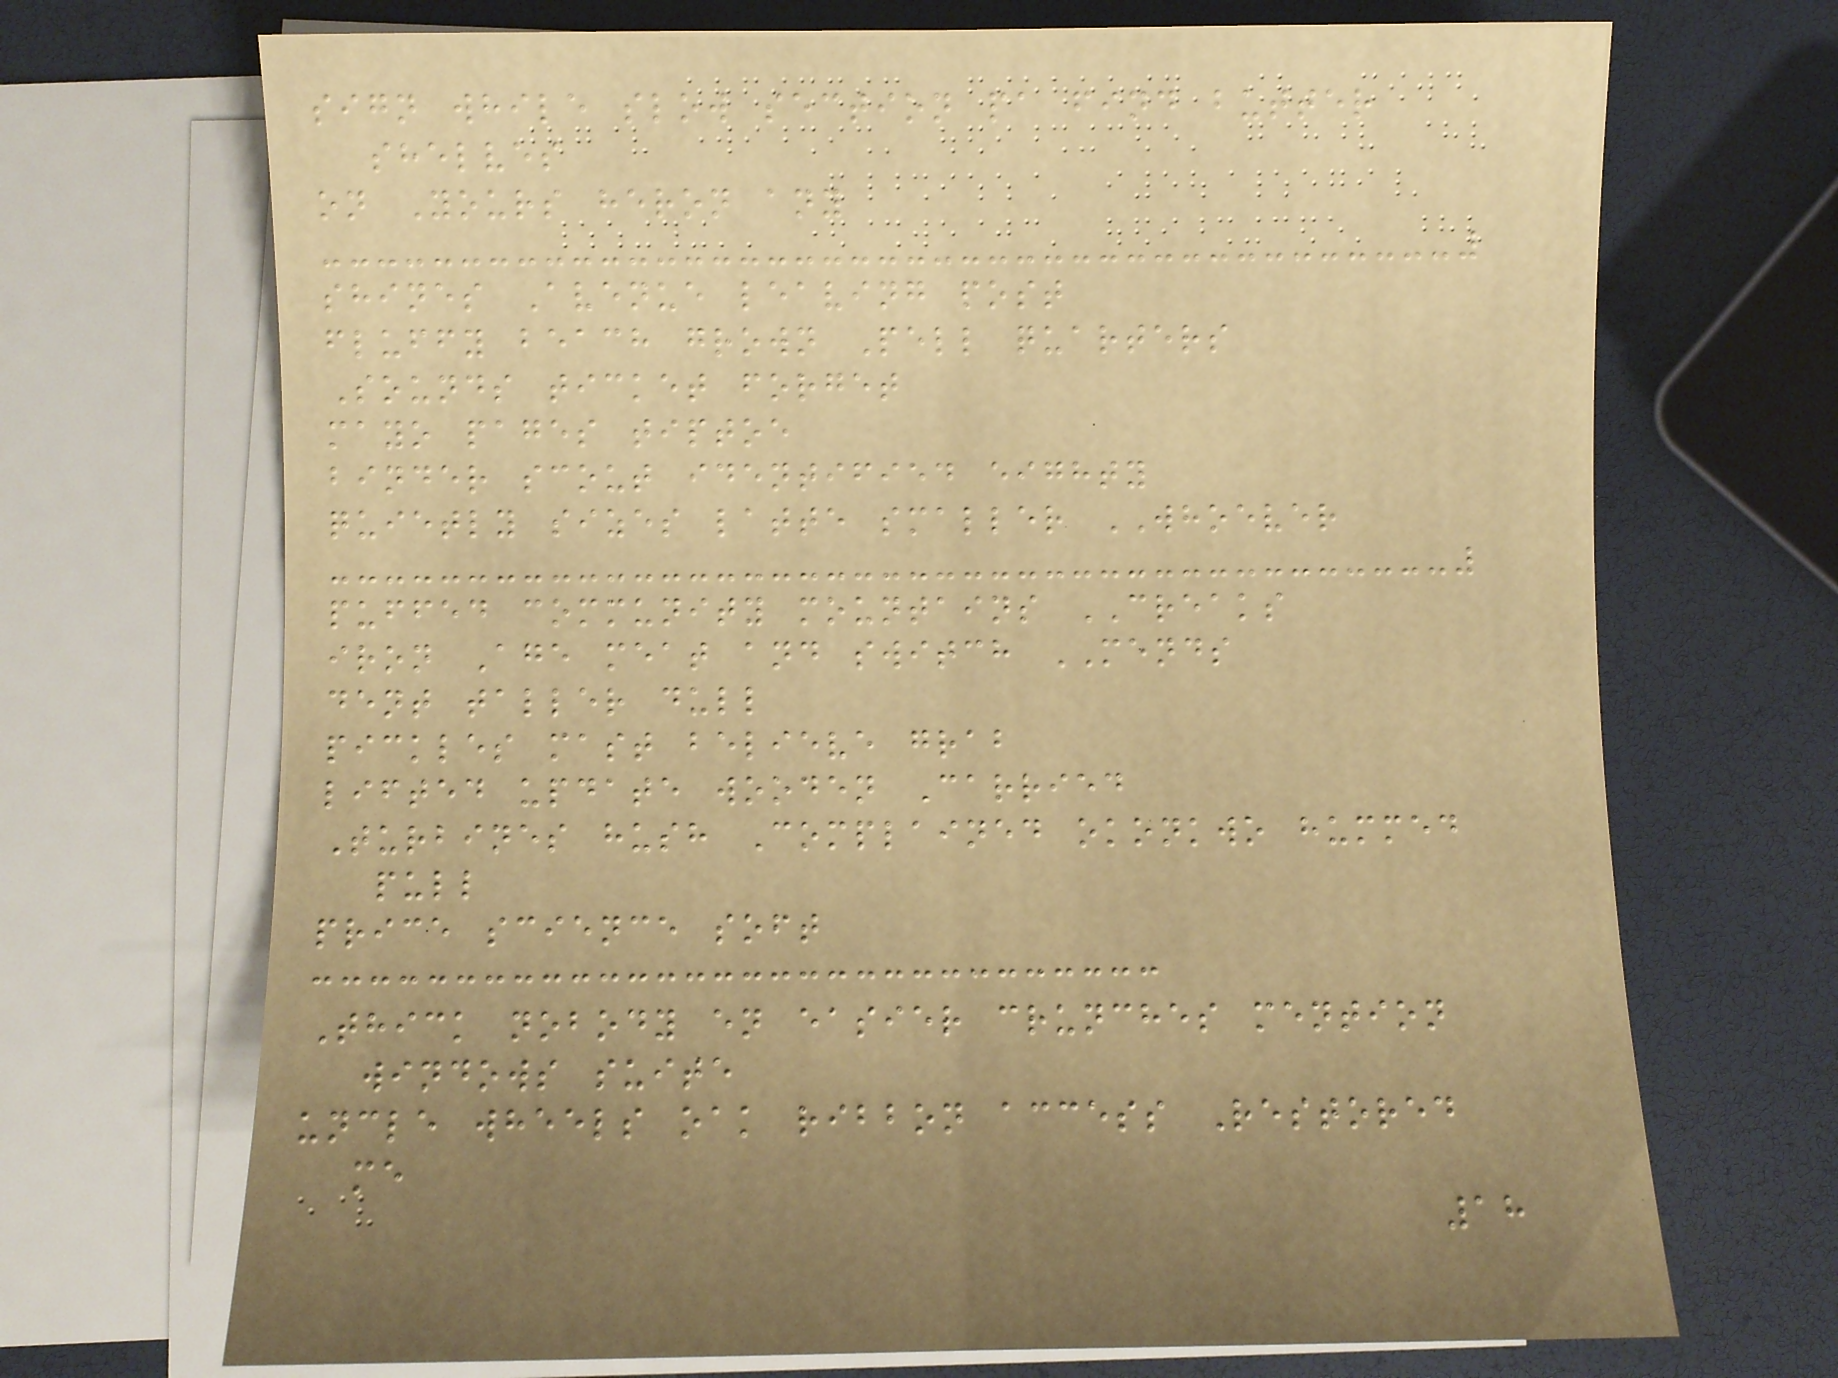sign while slow section pa find butter
shelves
on Yours heron any
shines Avenue leaving post
fluffy beach grown Pell quarters
Sounds ticket forget
mayo pages tiptoe
binder scout identified eighty
quietly sizes latte smaller WHOEVER
puffed community mountains CREAKS
iron Age meat and switch MENDS
dent taller dull
pickles mast believe grab
lifted update wooden Carried
Turbines hush Complained okonkwo hummed
pull
price science soft
Thick nobody en easier crunches mention
windows suite
uncle wheels oak ribbon access Restored
me
18
